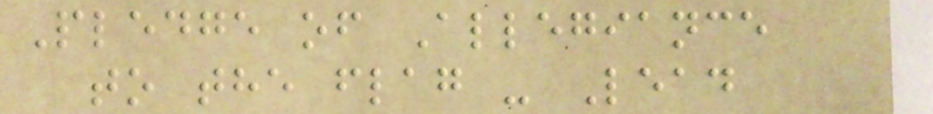Pledge of Allegiance
to the flag - Lead
